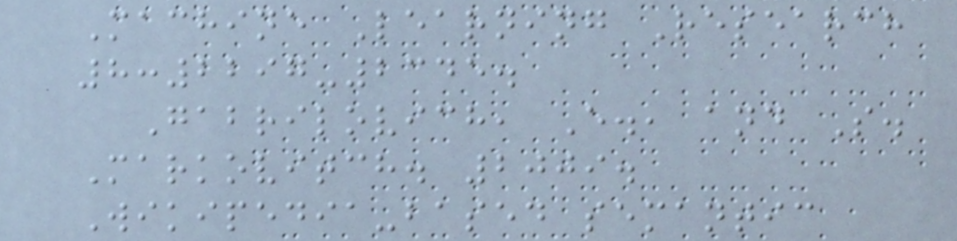Machine Learning Research
8:2297-2345.
Gabrilovich, E., and S.
Markovitch. 2009.
Wikipedia-based semantic
